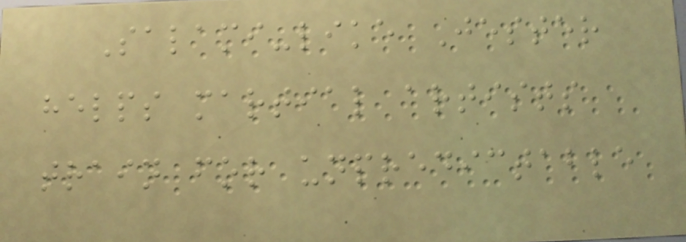Salami-like Jester
helps martial artists
train for unpredictable
